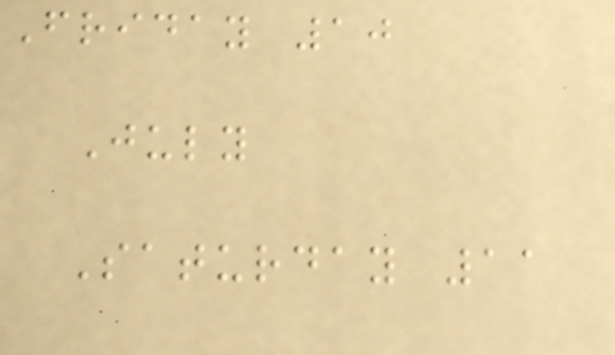Friday 10
July
Saturday 11
